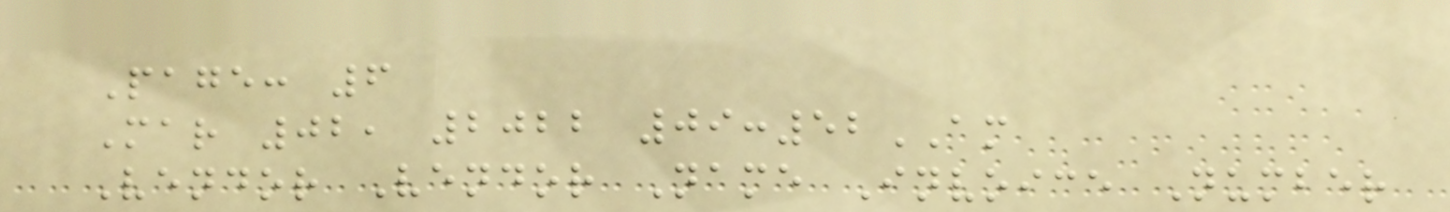Page: 6
Mar 02, 2022 09:52AM
Vendor Vendor Name Invoice Number
